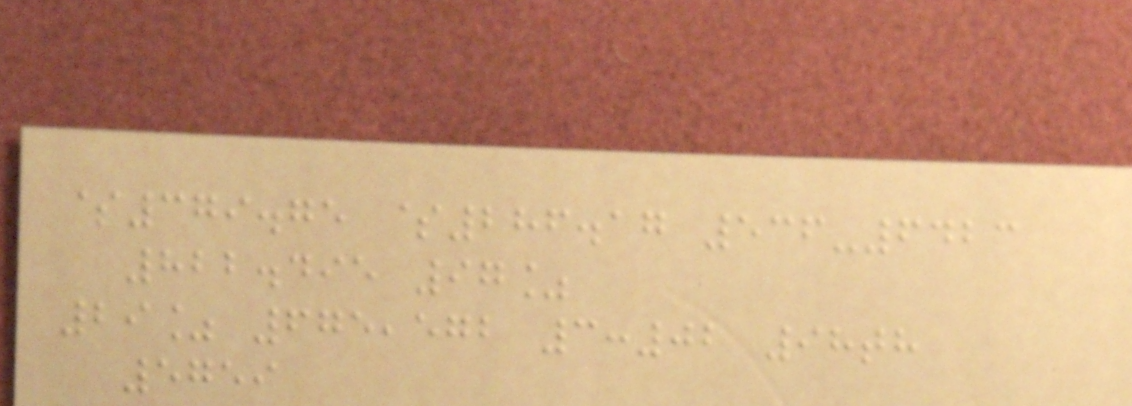$379.75 $286.17 536-6423
822.495 97%
29% 675,572 3:02 98th
5759
